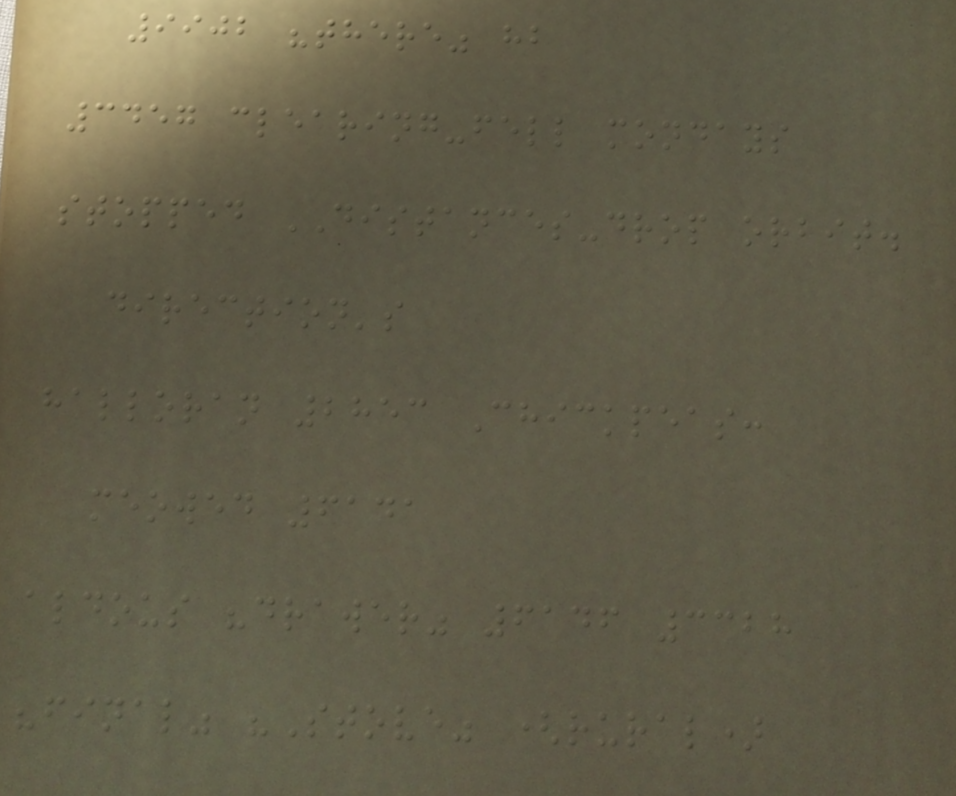9902 "there" hb
3457 clearing-fell mondays
stopped DISTANCES-drop orbit.
direction's
halloran 2853 Chickpeas:
meowed 6141
aldous "drawer" 6146 3328
"final" "Stove" (rural)
